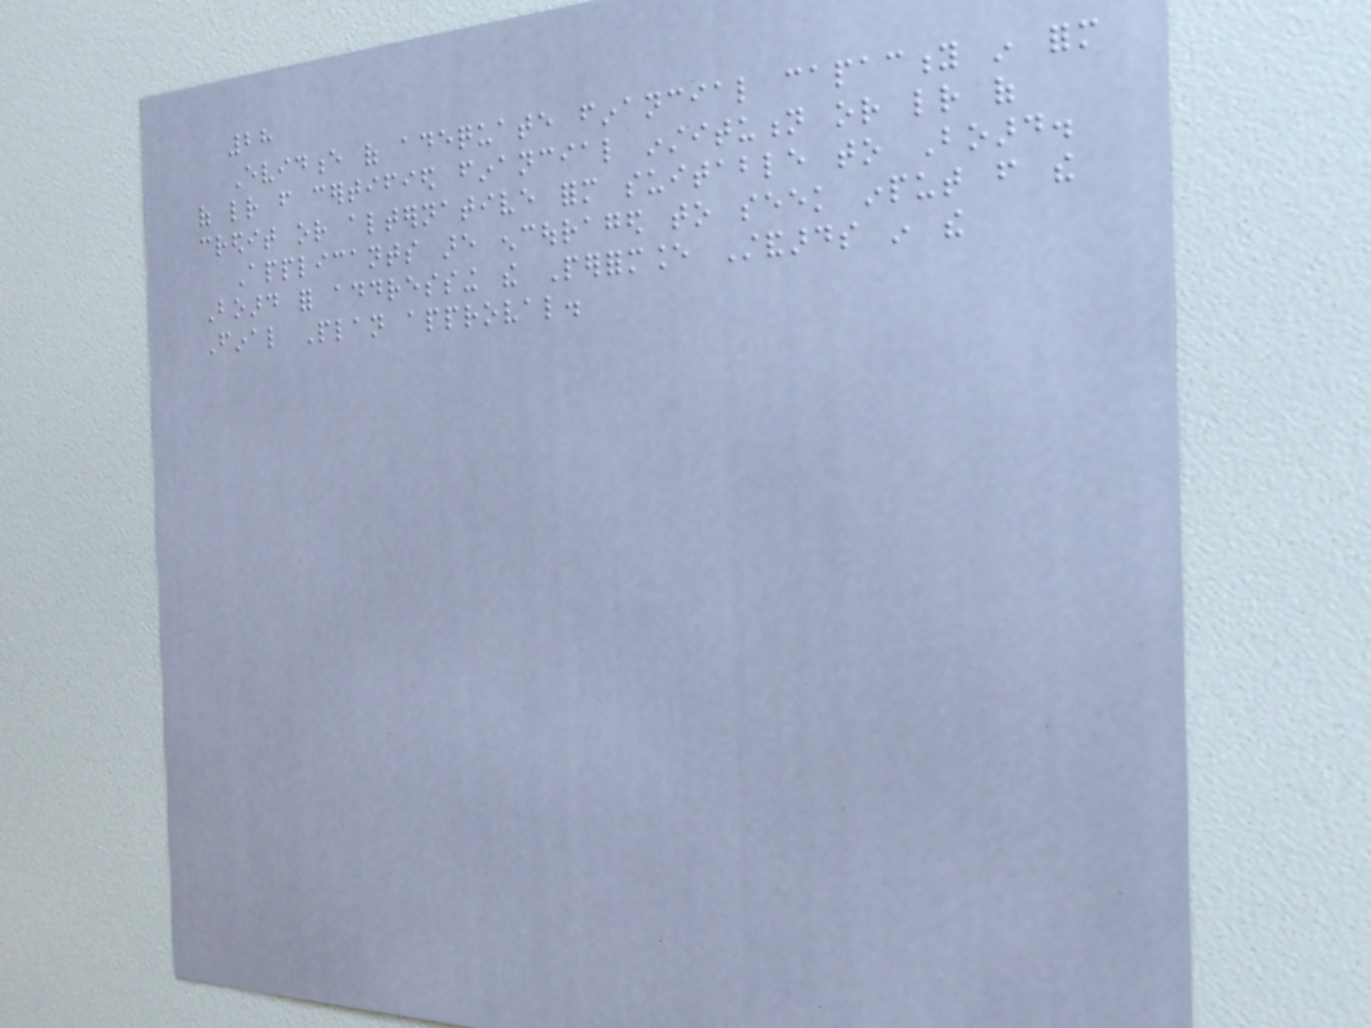28
Evidence of adequate financial capacity in form
of letter from certified financial institution or letter of
credit or alternative form suitable to Board.
Applicants are encouraged to seek input from the
Board for addressing the Performance Standards in the
Final Plan approval.
